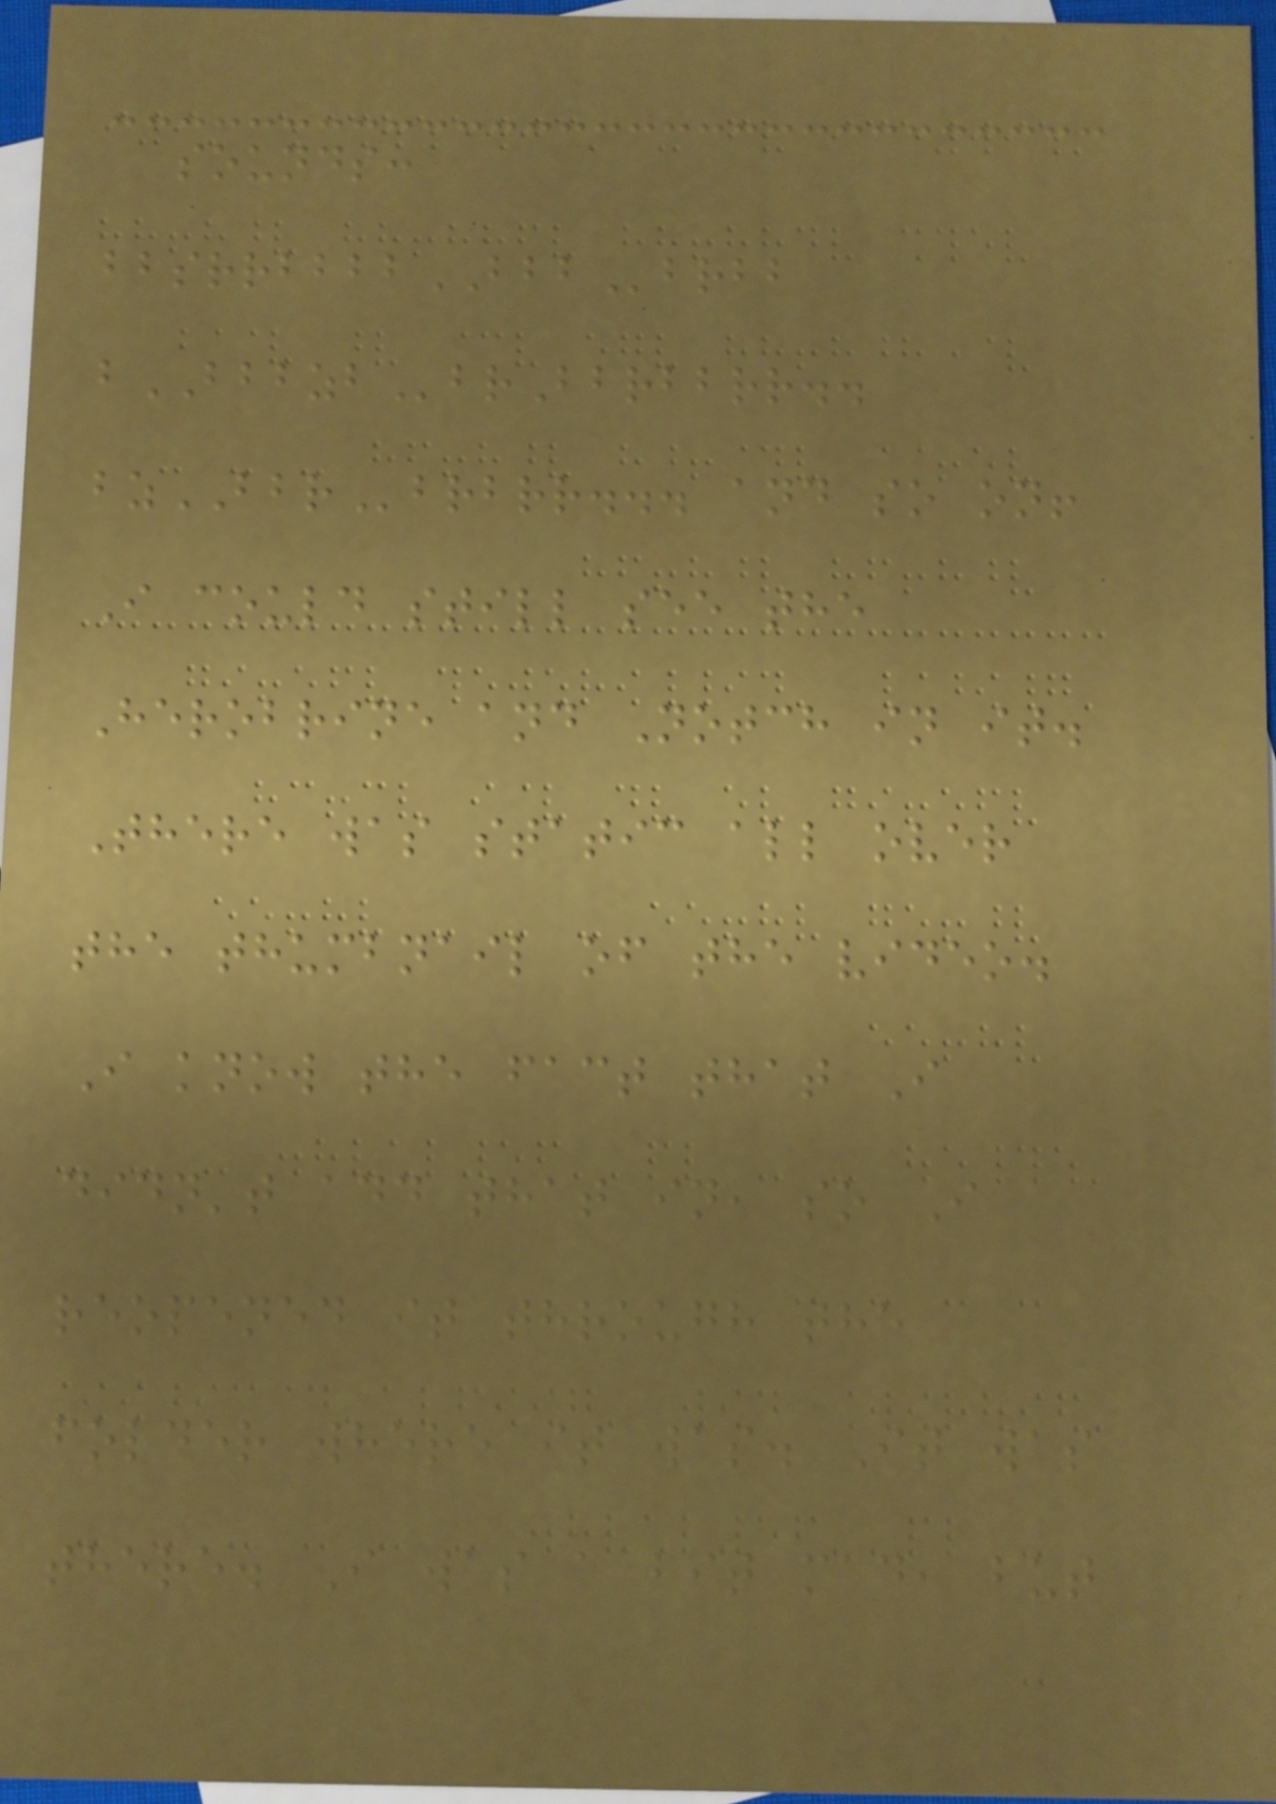sounds:
bbsrrbbbbBBBbrbb
bBBBZBbrBbrbbrr..
bzBBRbrbrr... and so on!
I could still see the
Herobrine and Notch in it.
There was static all over
the thumbnail of the video.
I know the fact that I
didn't add that in, so I
reopened it through the
folder where it was. It was
there. I was a bit mad, but
